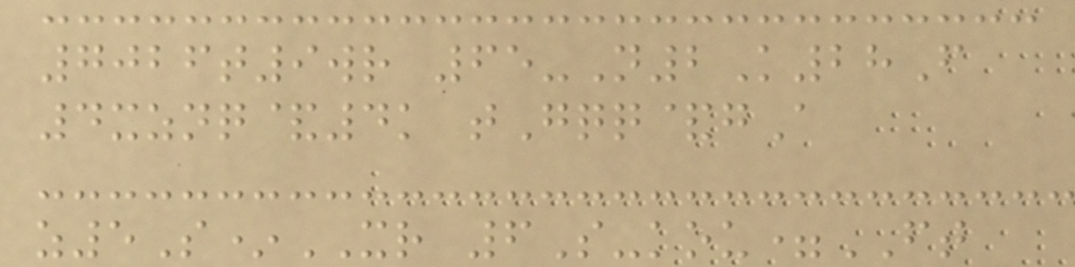7026t9wr 65-N2K28F
4xznq&4k tGqq&gA
z5S*XR 6S-kou=FT
